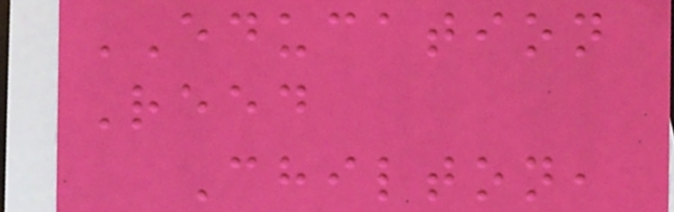EDUCATION
Reed
Chilton,
